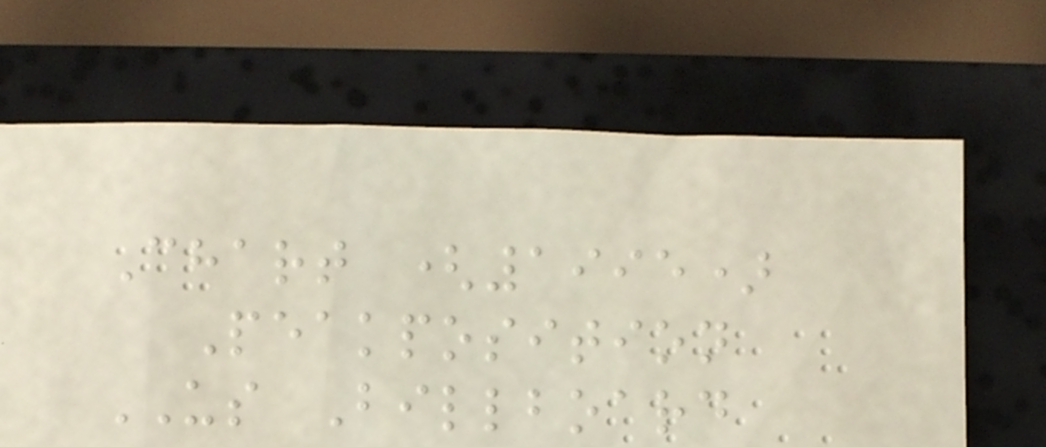Chart (1995)
Peakposition
US Billboard
